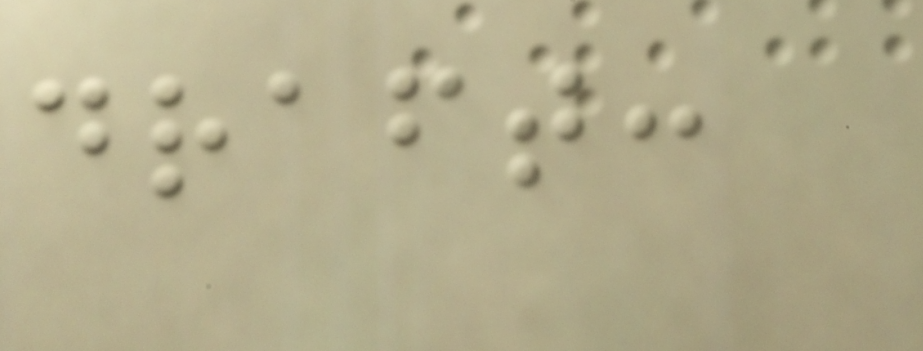draft:
